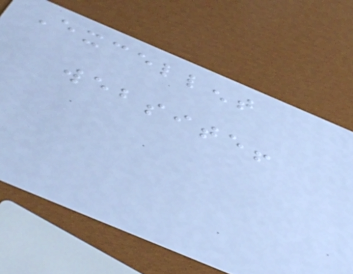Excellent
website!
